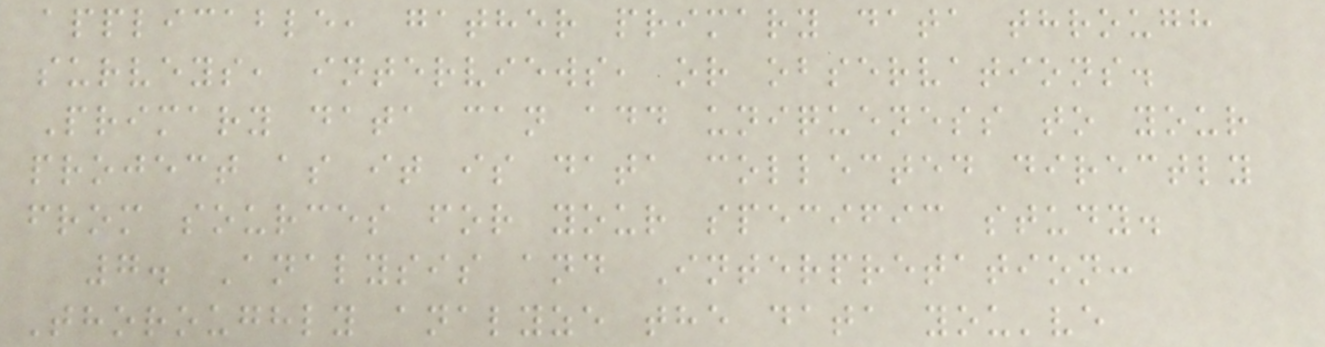applicable, gather primary data through
surveys, interviews, or observations.
Primary data can add uniqueness to your
project as it is data collected directly
from sources for your specific study.
7. Analysis and Interpretation:
Thoroughly analyze the data you've
